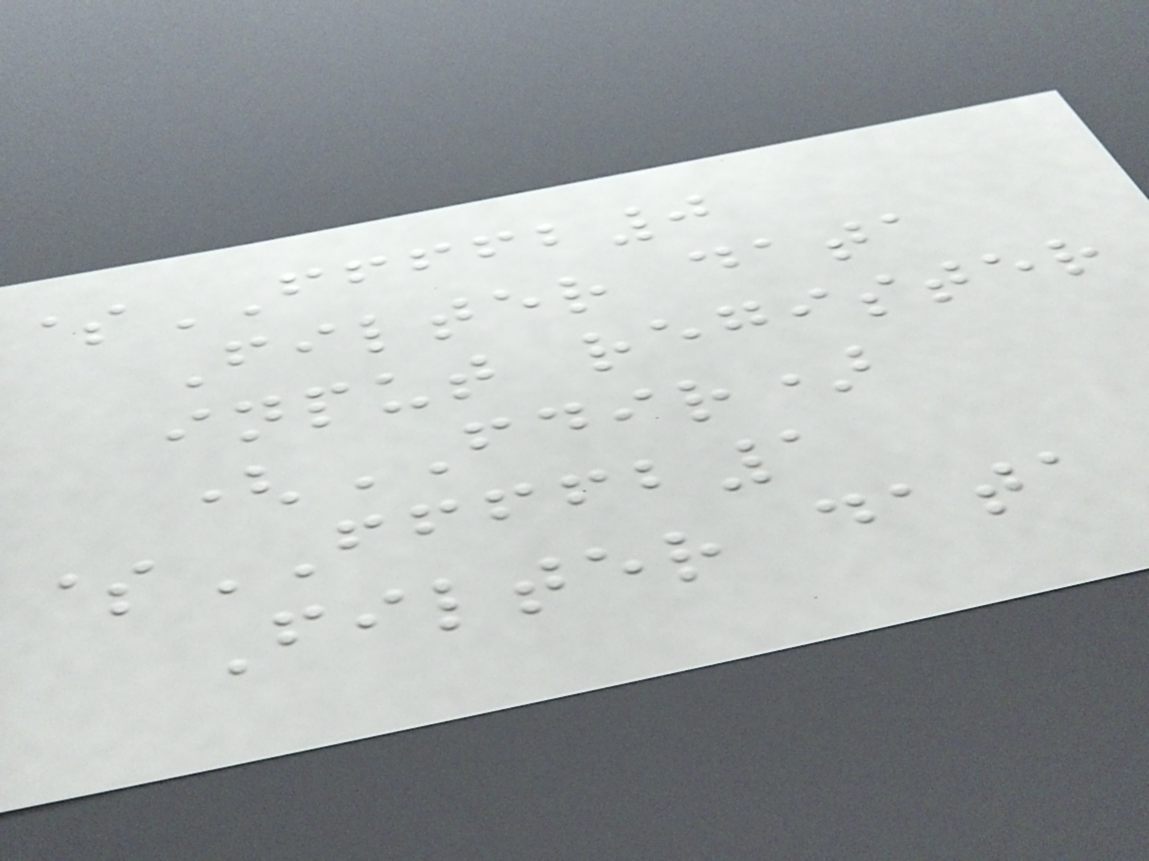$FFFFB0
Filter data
input register
(FDIR)
$FFFFB1
Filter data
